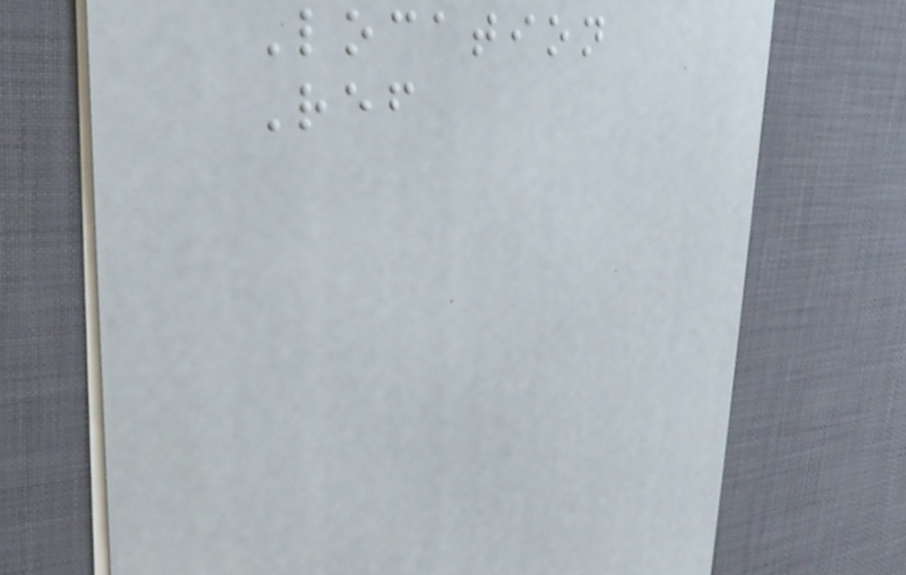Location
Ref
